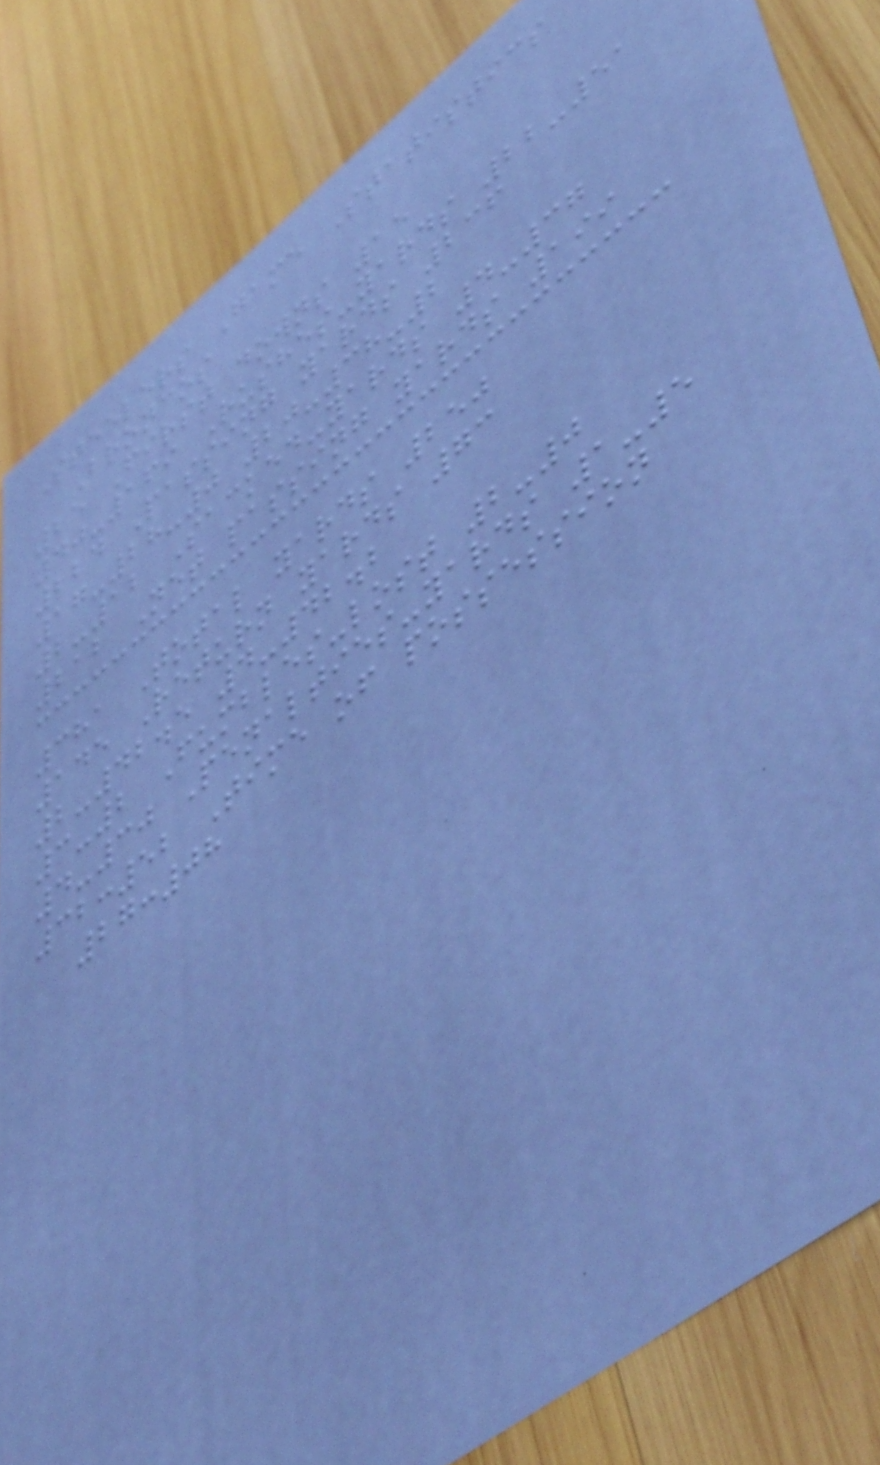Steelers Game Statistics
Broncos
25 First downs 15
40-169 Rushes-yards 22-51
224 Passing yards 236
17-28-0 20-38-2
2-12 Sacked-yards 4-37
212 Net passing yards 199
381 Total yards 250
145 Return yards 73
2-42.5 4-42.2
3-2 Fumbles-lost 2-0
4-30 Penalties-yards 1-5
32:52 Time of possession
27:08
